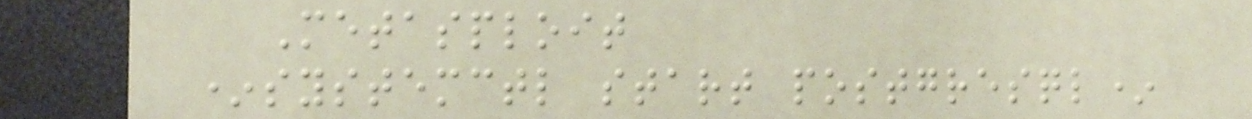Metasploit
*systemctl start postgresql*
